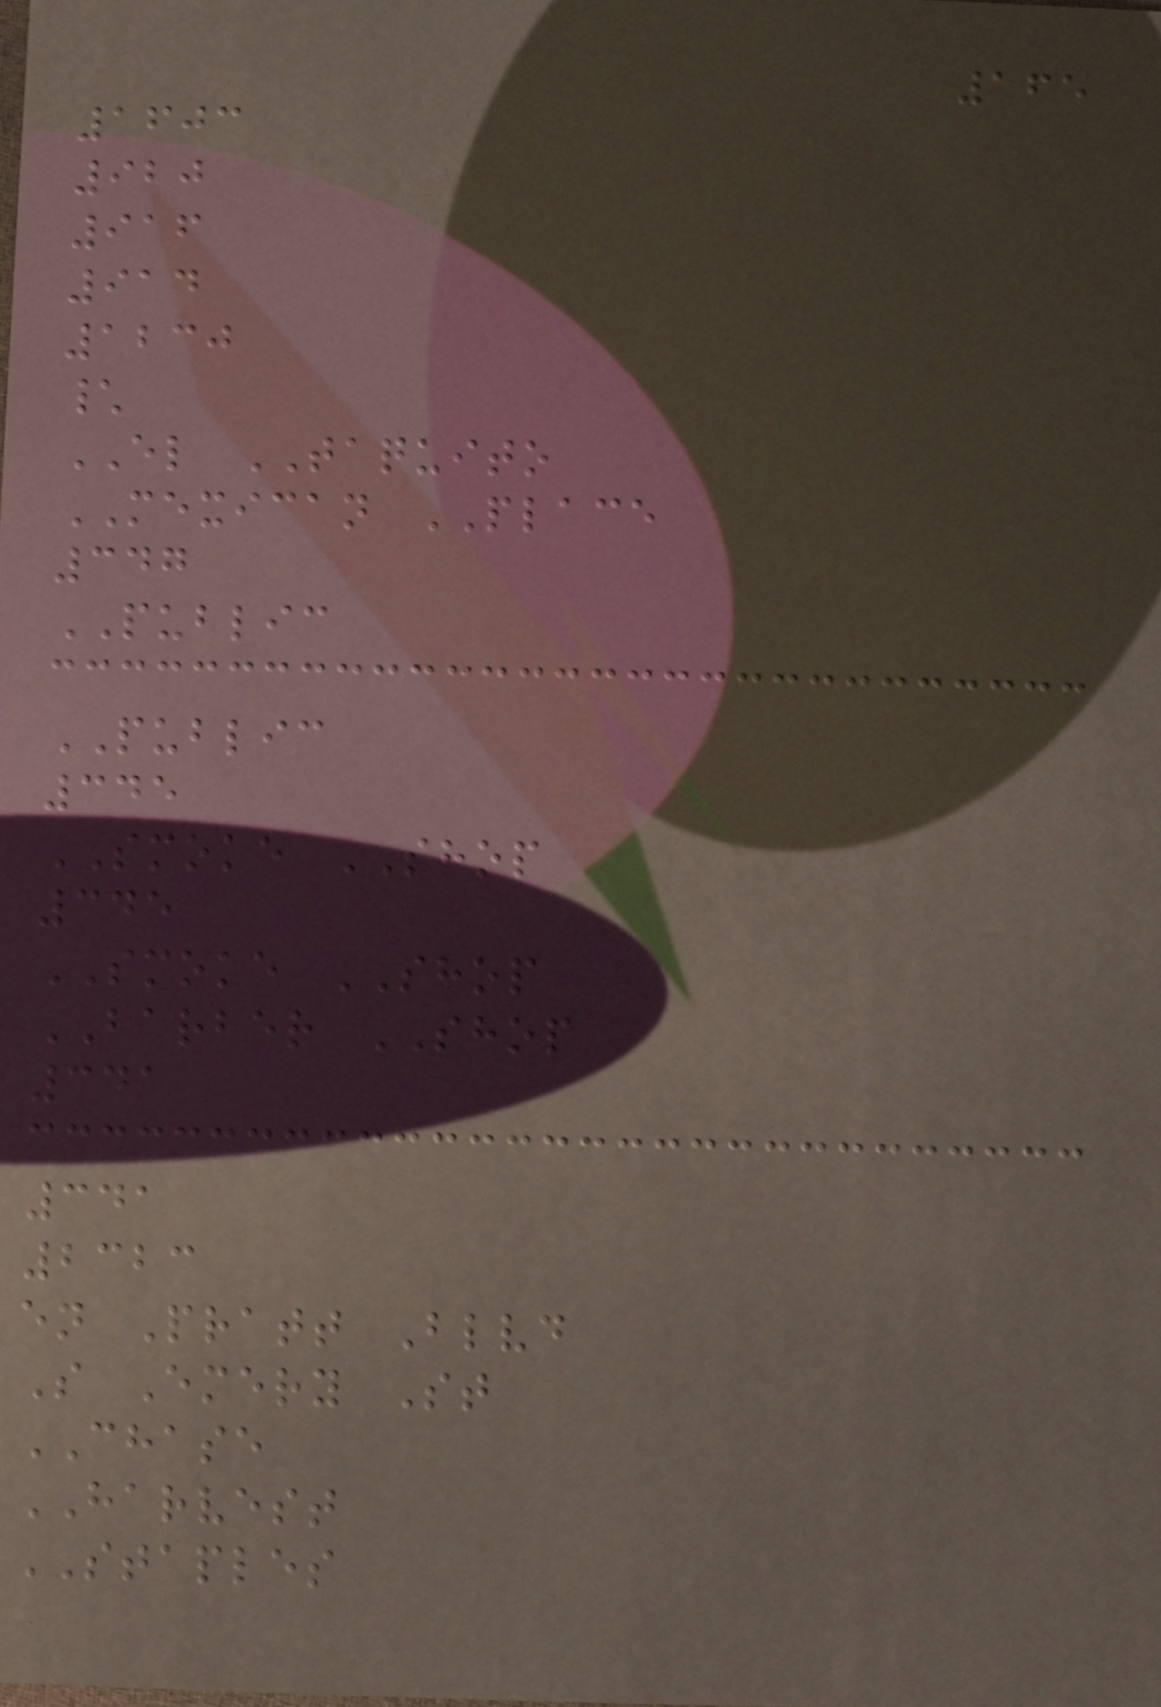165
1603
920
916
914
1230
\
EL TAQUITO
MEXICAN PLACE
347
PUBLIC
PUBLIC
345
SMOKE SHOP
345
SMOKE SHOP
BARBER SHOP
341
341
2323
en Pratt Blvd
S Emery St
CHASE
HARVEST
STAPLES
